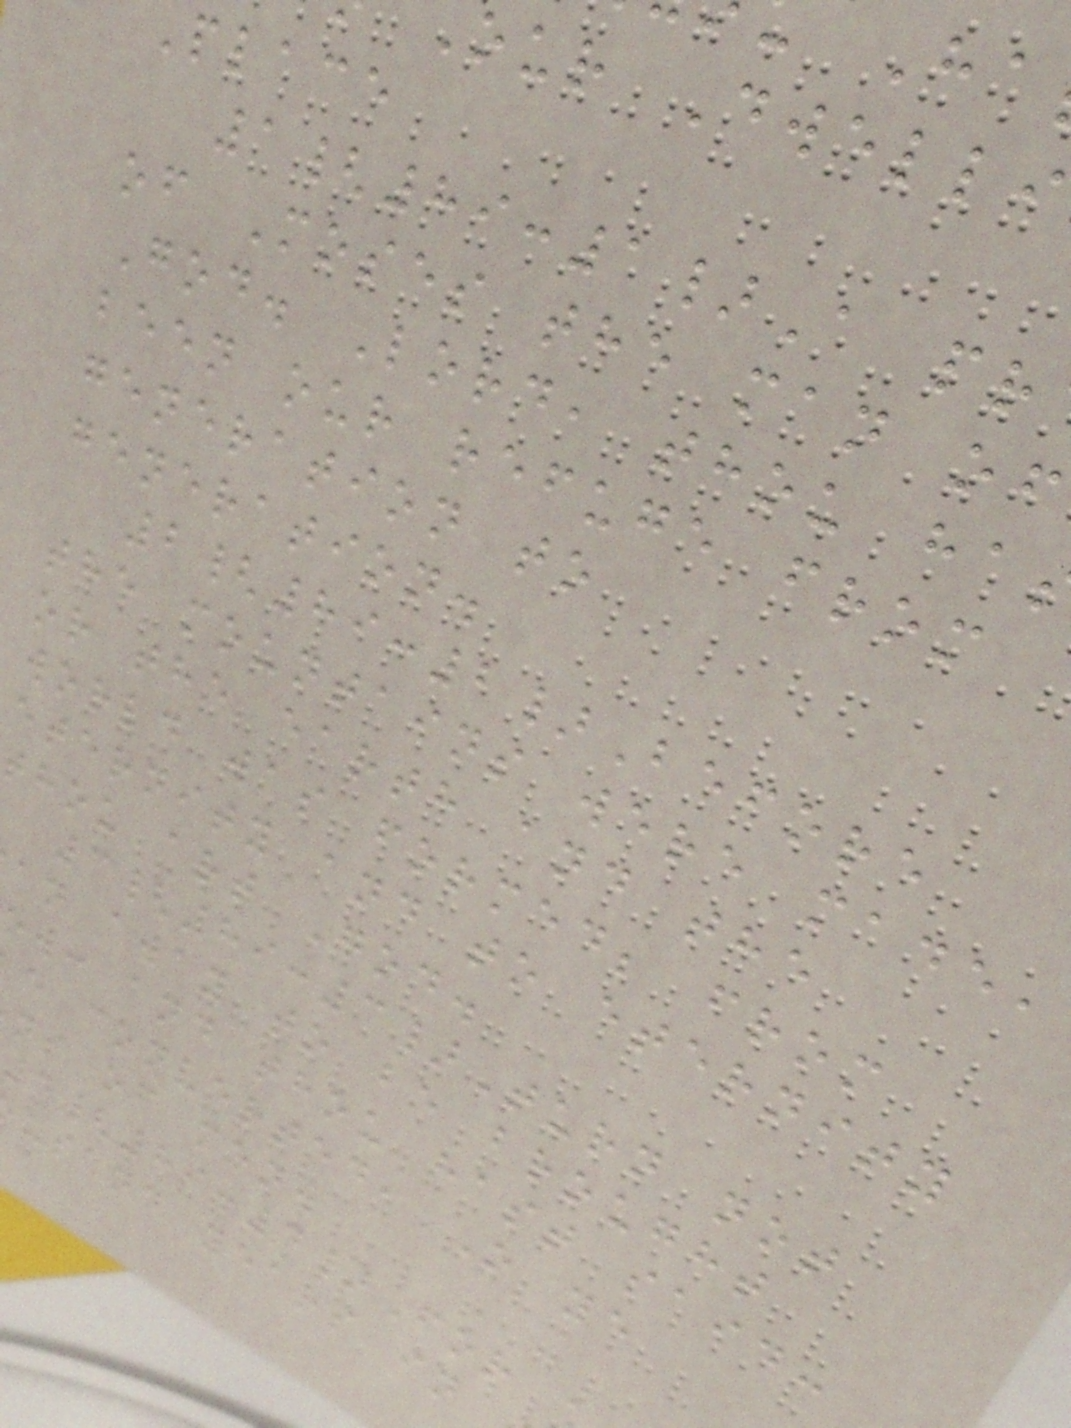our Dwelli
Place
1{89:1}A pr
of Moses the man of
God. Lord, thou ha
been our refuge from
generation to
generation.
2{89:2}Before
the mountains were made,
or the earth and the
world was formed; from
eternity and to eternity
thou art God.
3{89:3}Turn not
an away to be brought
ow: and thou hast said:
e converted, O ye
ns of men.
4{89:4}For
usand years in
